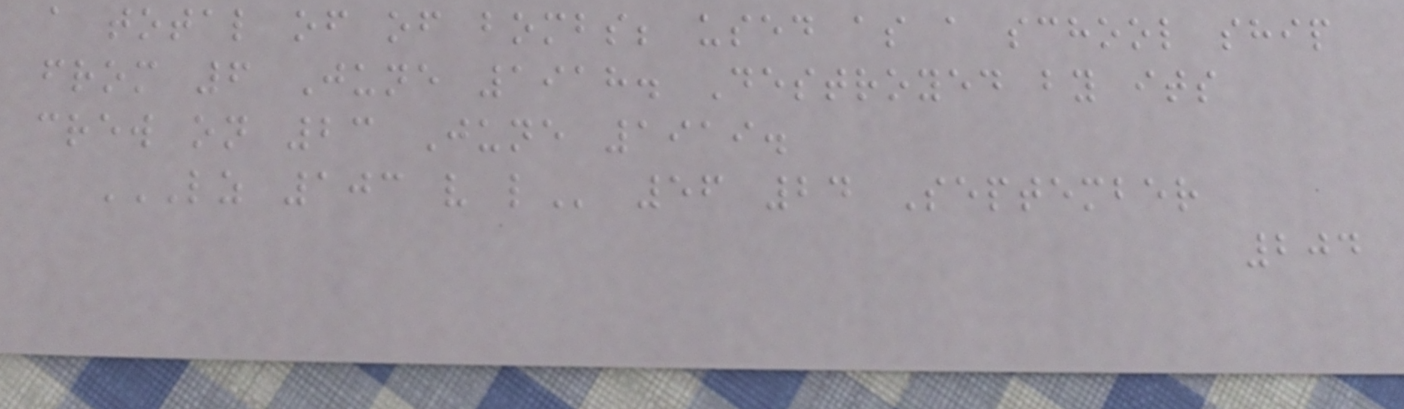a total of of bombs; used as a school ship
from 6 June 1918. Destroyed by its
crew on 23 June 1919.
LZ 103 V L 56 24 September
204
